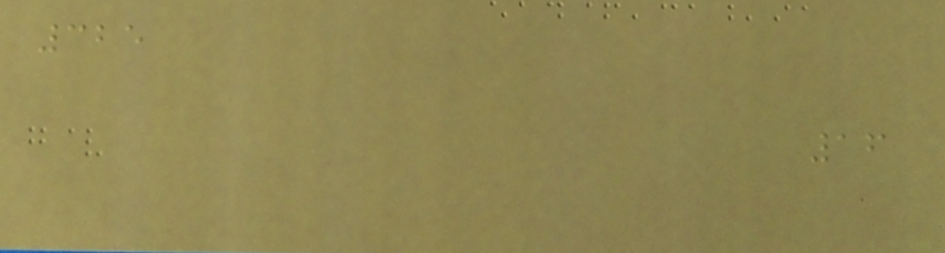325
16
